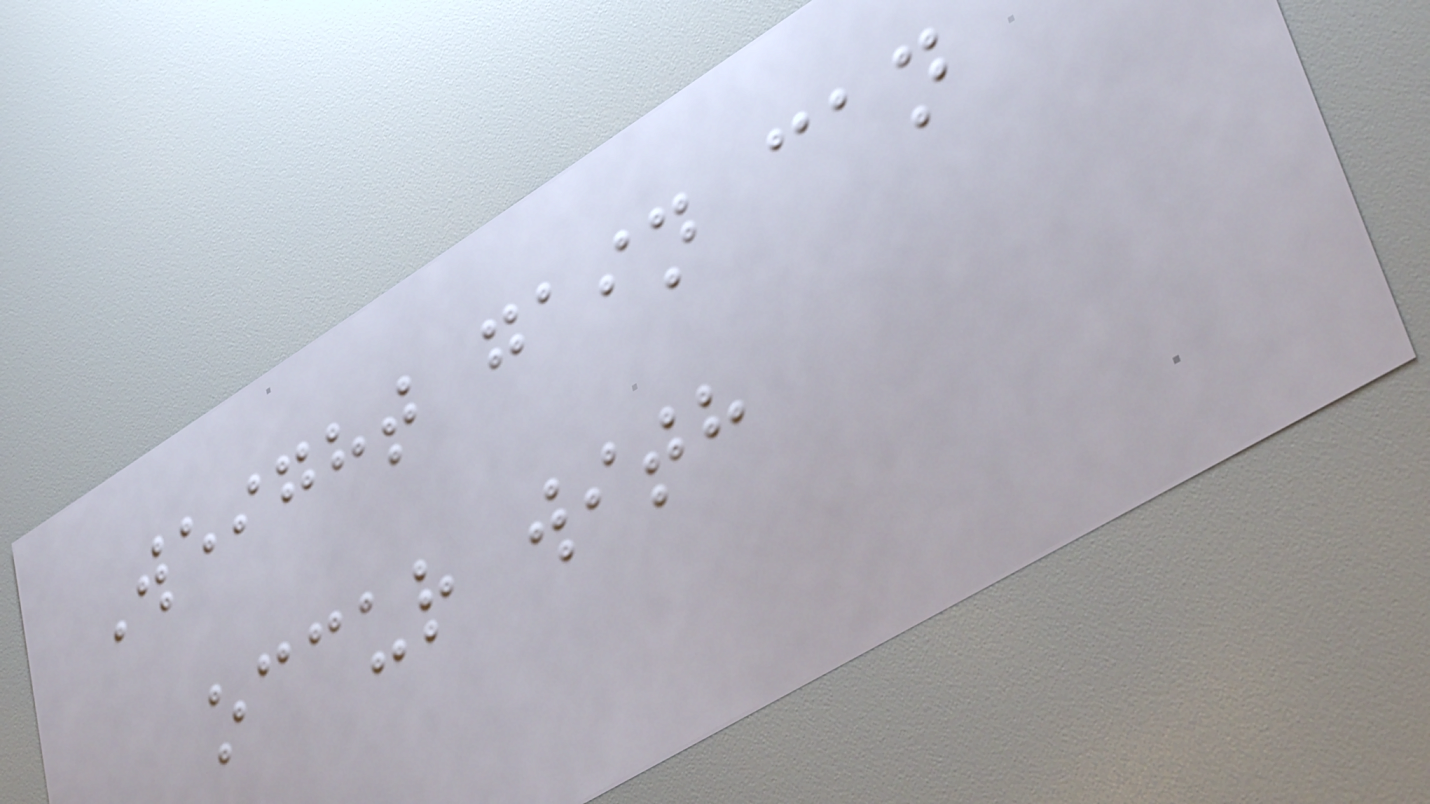Weight gain can
occur with
